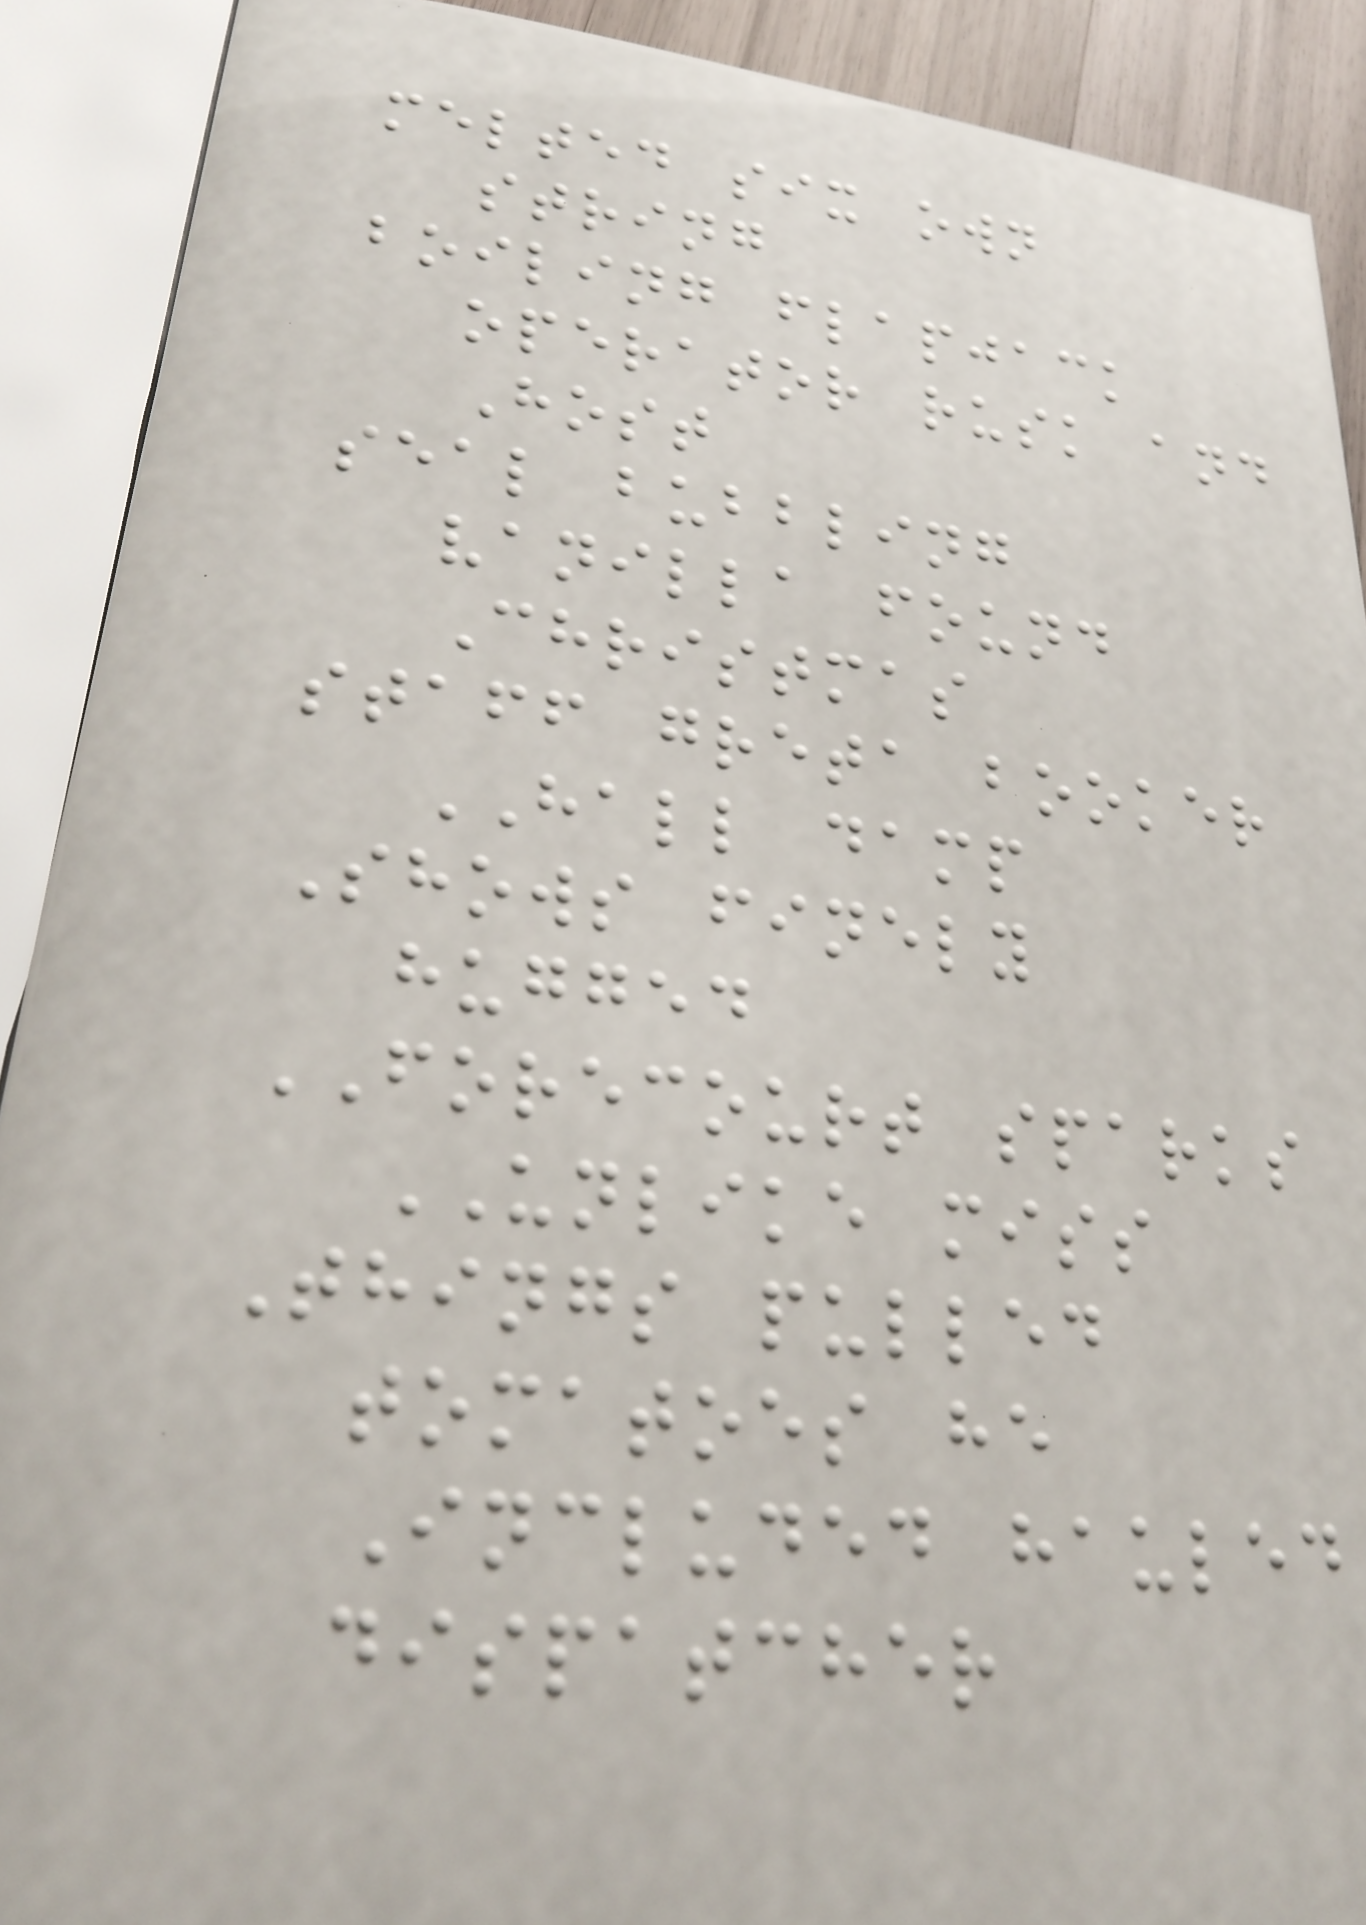melted six own
string
boiling flapjack
operator rusk and
Host
seal bubbling
vanilla found
Christmas
staff greta booker
HALL damp
Shows finely
hugged
FORECOURT sparks
UNLIKE miss
Things pulled
tomatoes he
Included hauled
dispatcher
